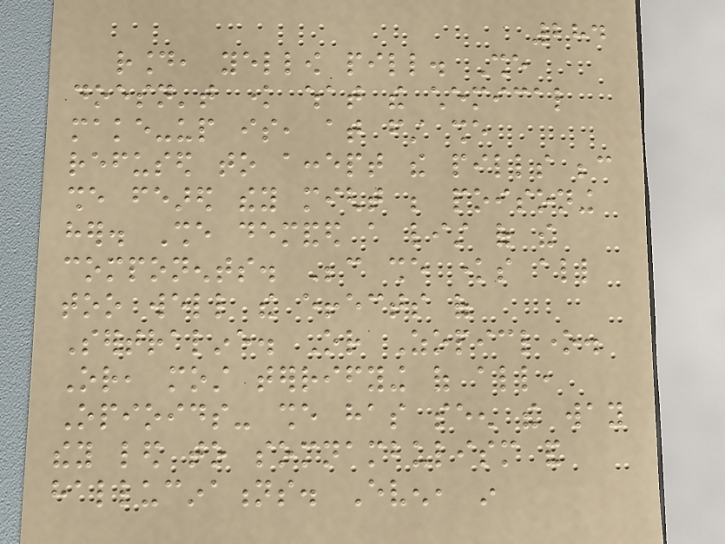284
round, yellow pill. She
doesn't know what the chemical
make-up is, at first she
refused to accept the pills because
she feared they might be poisoning
her. She demanded a list of the
components. Because she knows all
too well the effects of
Sertraline. Or Zopiclone.
Or, most terrifying of all,
Opioids- she has seen the way
they led to somnambulism and
hallucinations. Even, in
